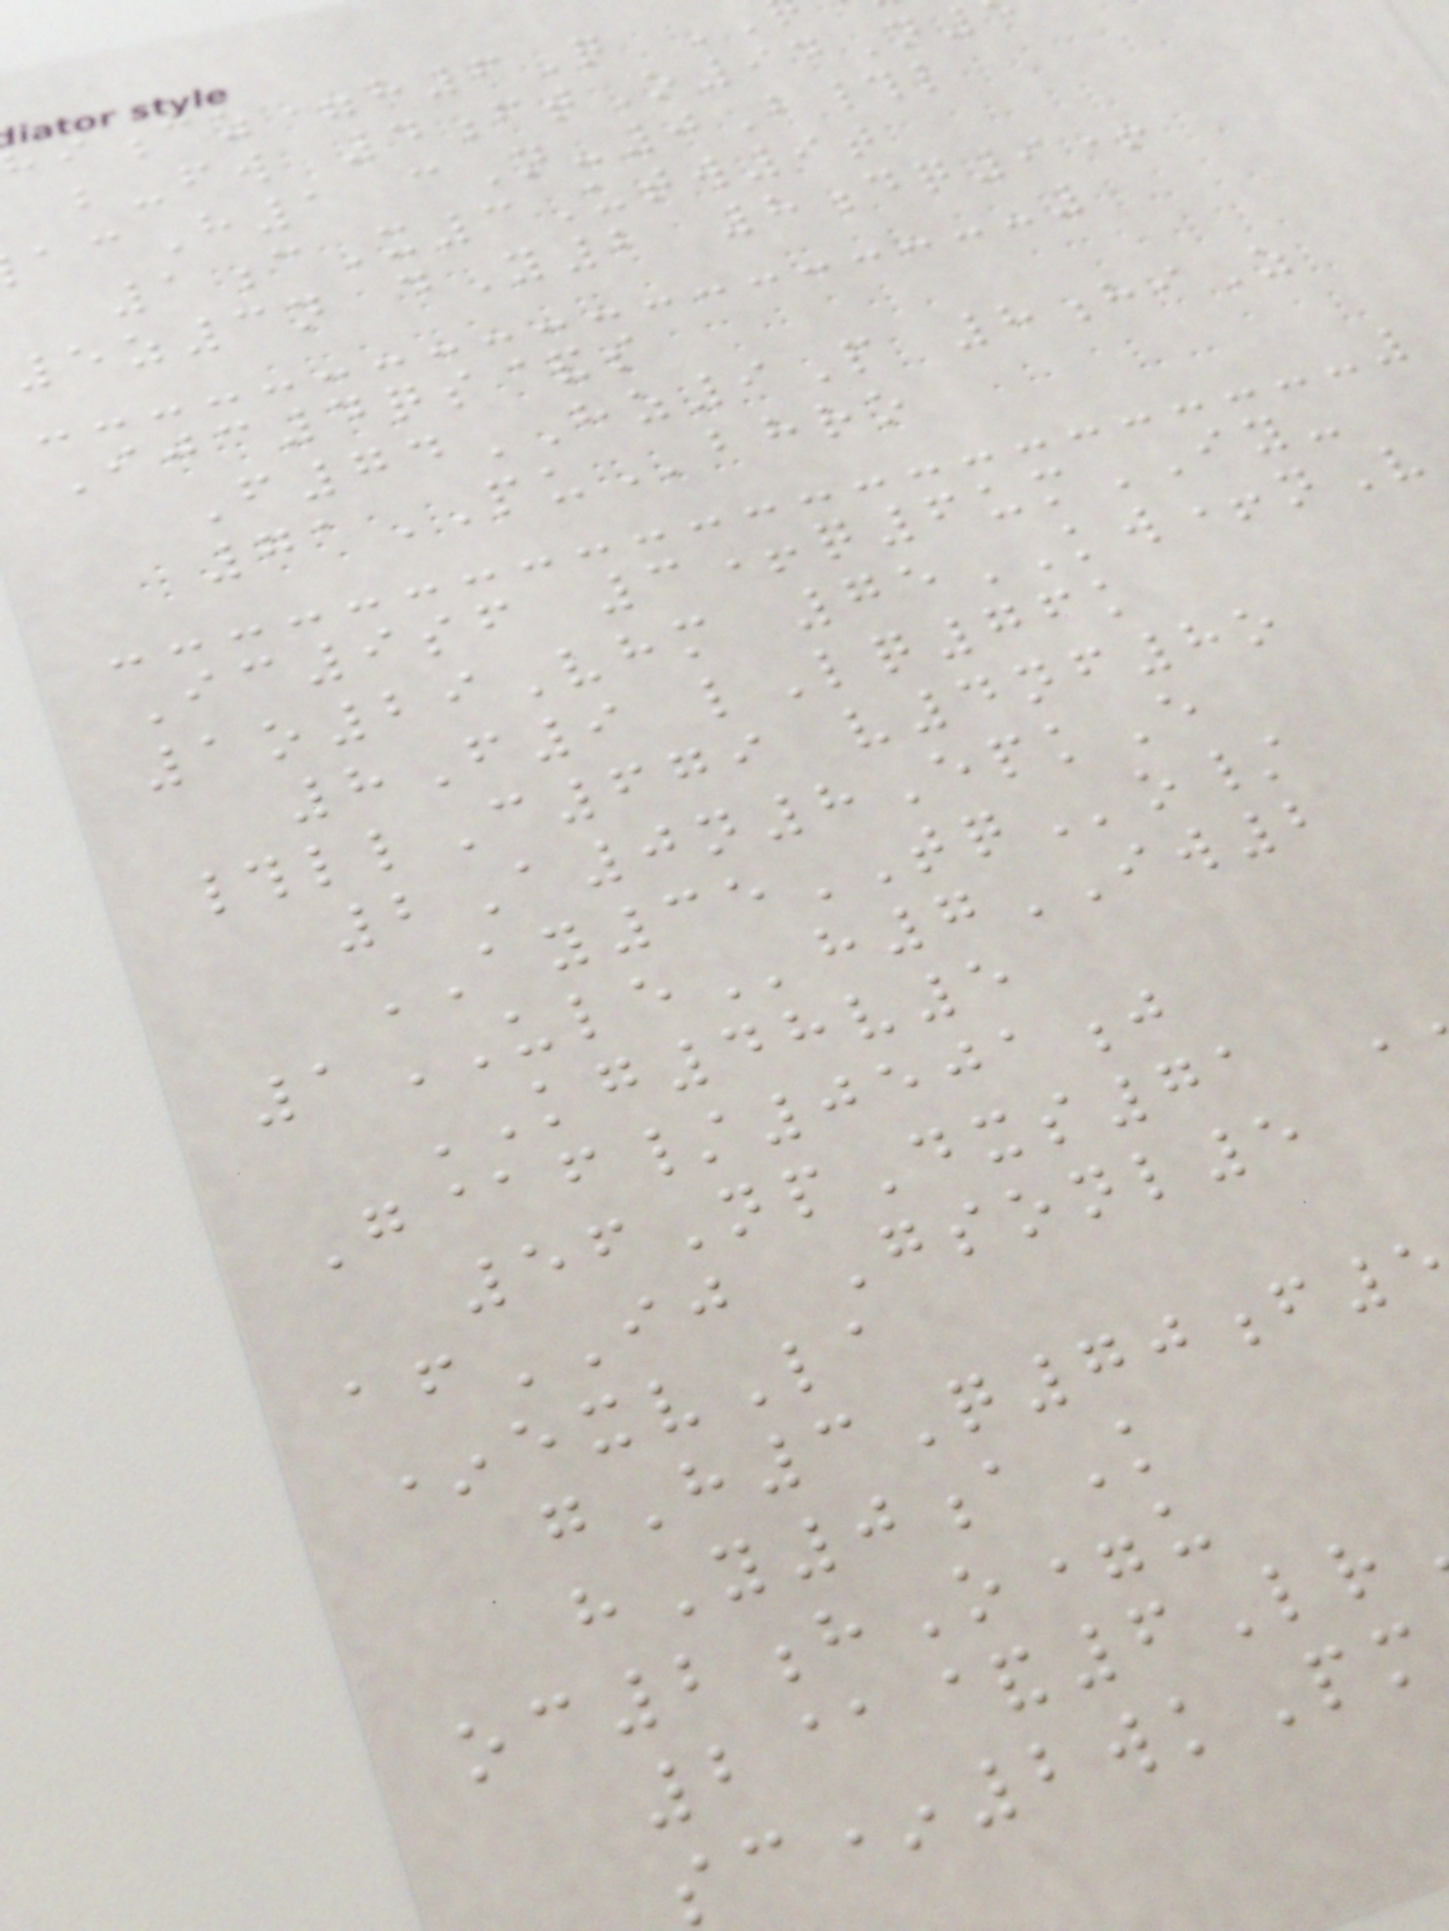cz=h6Q
b-fw 4ftO94N
H1 cN-0B#l
1cX3Utw9t
5z3n dY2 8dq9+
Ijc4qs&s
F74HZ9P 8hiZ
71PUbhro
Ic9sf 3+q6umIY-
1o29Vhm 75KW+nV
8F9 lLq76k
#llC679 v4nf8o
2A0n8EpkE
AY35TQo/
1ULEh7IW2
KG48v5
G@f/0501j
56NpDxs71
afIJ Gsonl5
*exvLa
gH3Q70f
hY0aK
oc2hO=u
2@&6Lr
sc*2wkPm
